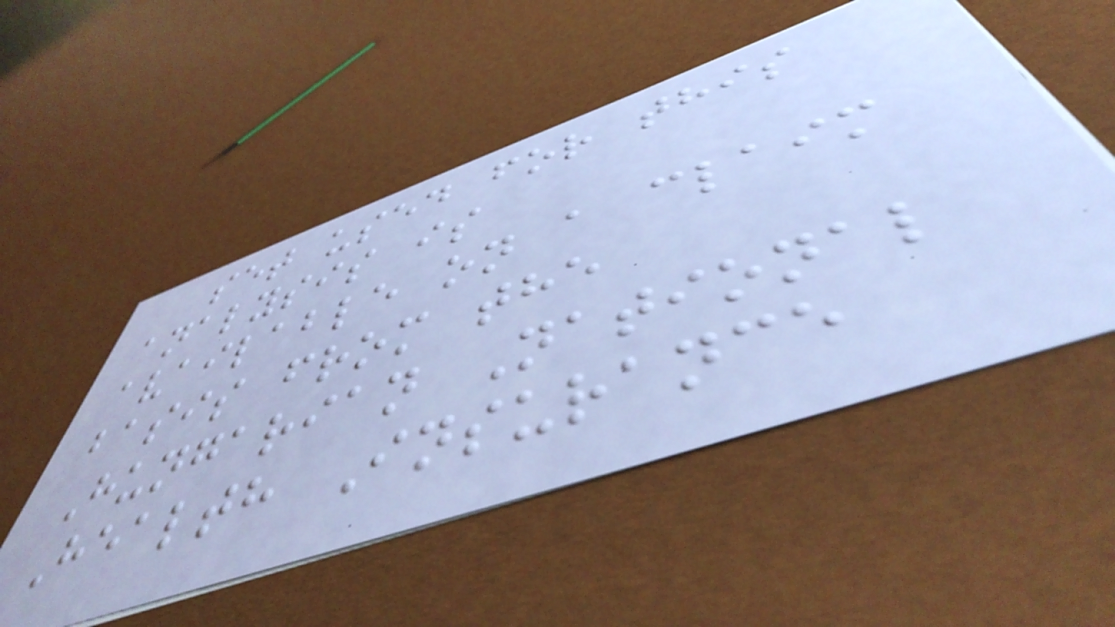set used for this
analysis is
available on a claim
basis from the
Hungarian National
Health Insurance
